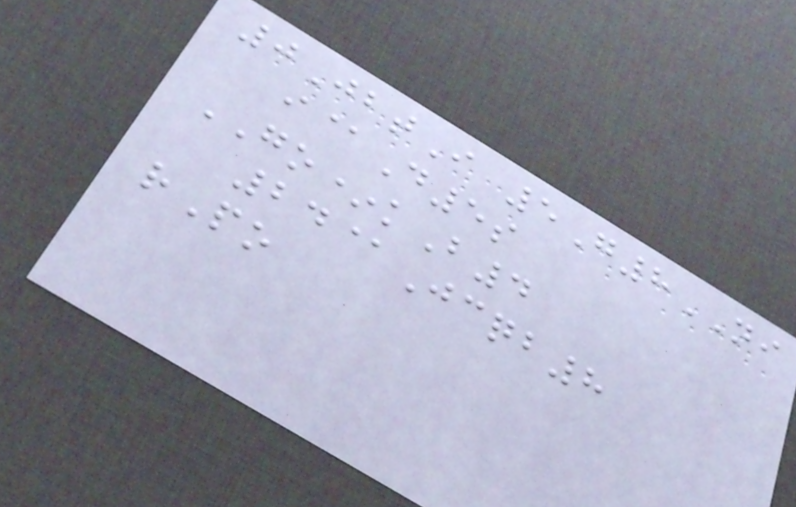0JbtI 5G8NI
i@D5s
GO*kB4
24@Jcqb8
rPo
